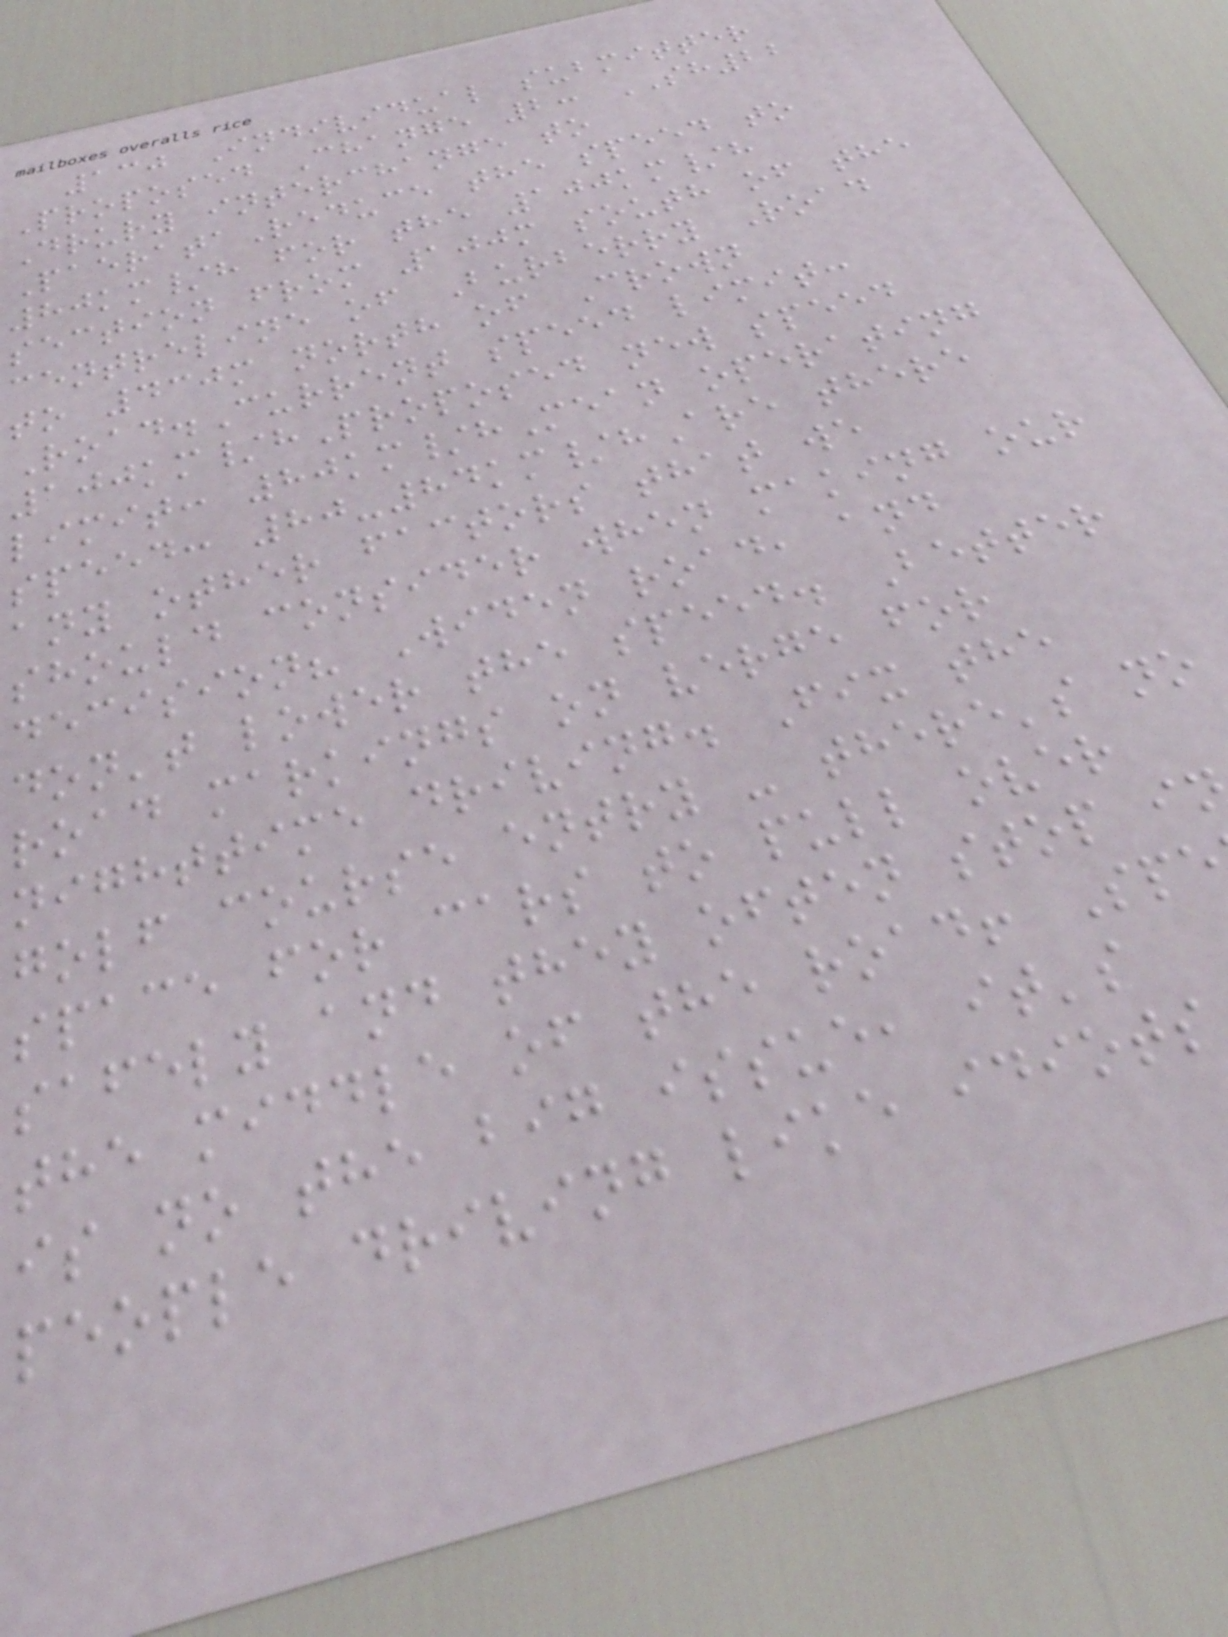130 Individual submitter
Proposed Change 2: SH22
Drury interchange to
PaerataReduce the speed to
80km/h for the 100km/h
section from 100m south of the
centreline of Burberry Road
to 430m north of Crown
Road.Current speed limit:
100km/hProposed new speed
limit: 80km/hMean operating
speed: 80-84km/hAre there
any other factors that we
should consider when making our
decision? Widen road, and
don't lower the speed. Better
road markings on verge for
nighttime driving. Fix the
golf course entry - there's no
space for cars to pull over
safely and they often stop i
the middle of the road! Spe
is no the big issue, it's
people driving like idiots
